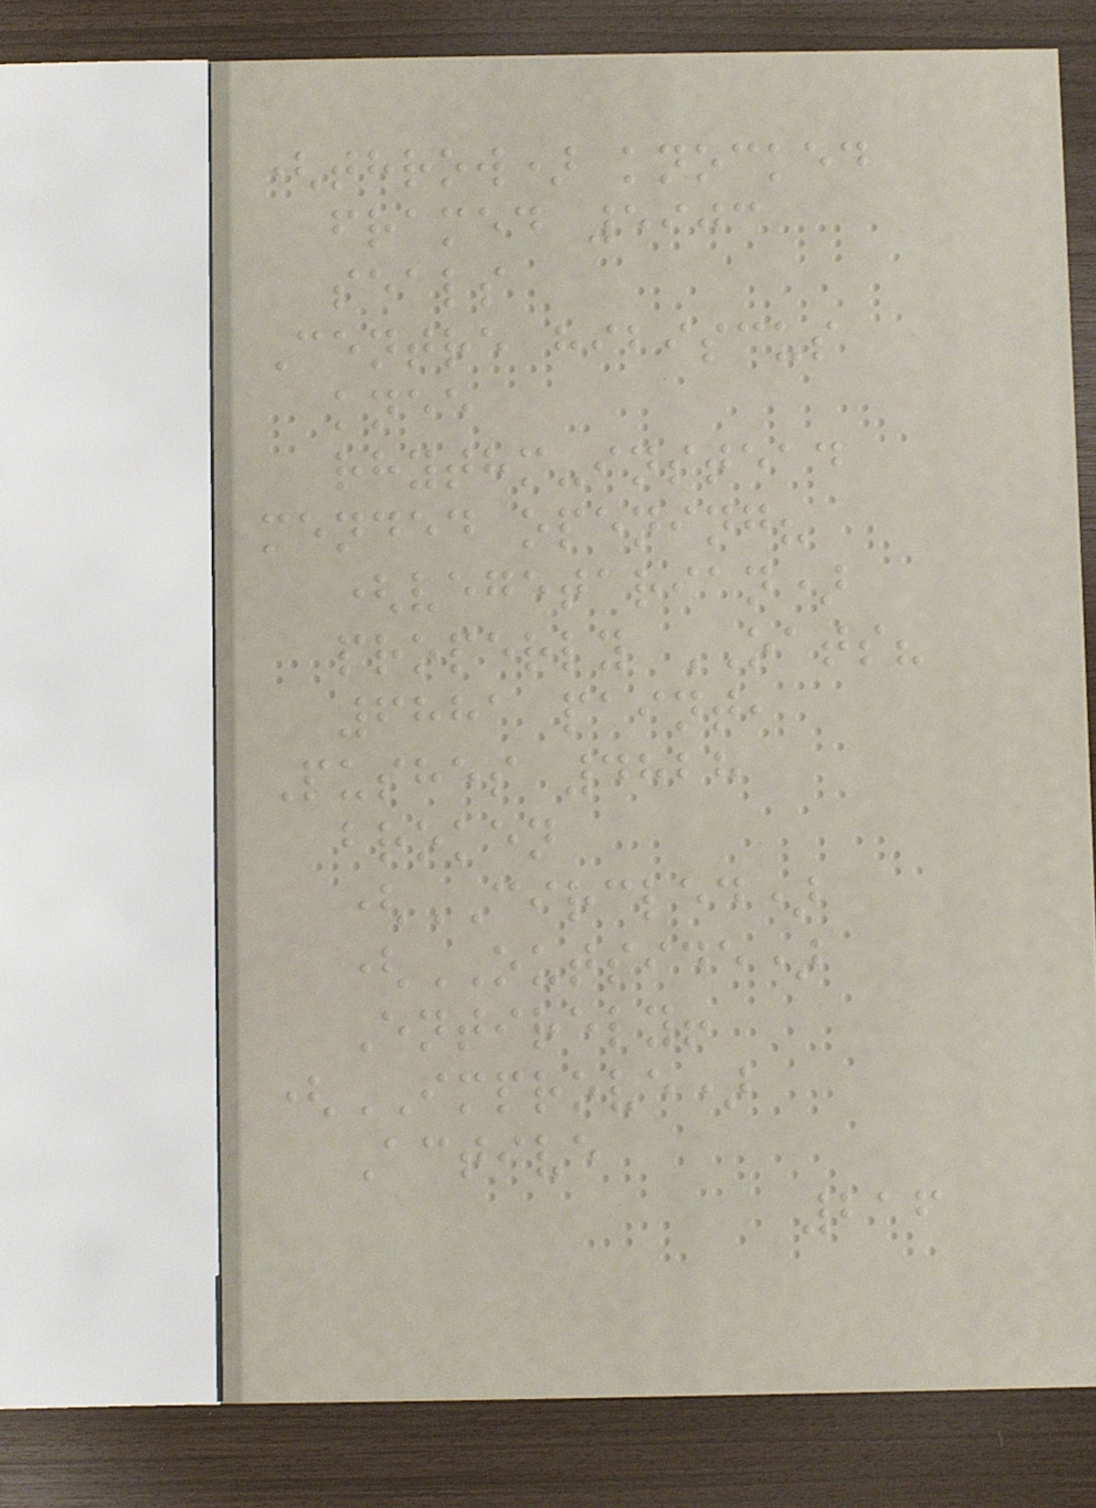(throw) knocked
framed 5903
seals
Centre hibiscus
knee
rhythm-instead
mended opening?
(vegetarian)
properly OATS?
6881 paint,
Pushes 4828
broken
(CIRCLED)
(OUTSIDE)
Entirely!
(IMPROVE)
Active
216
